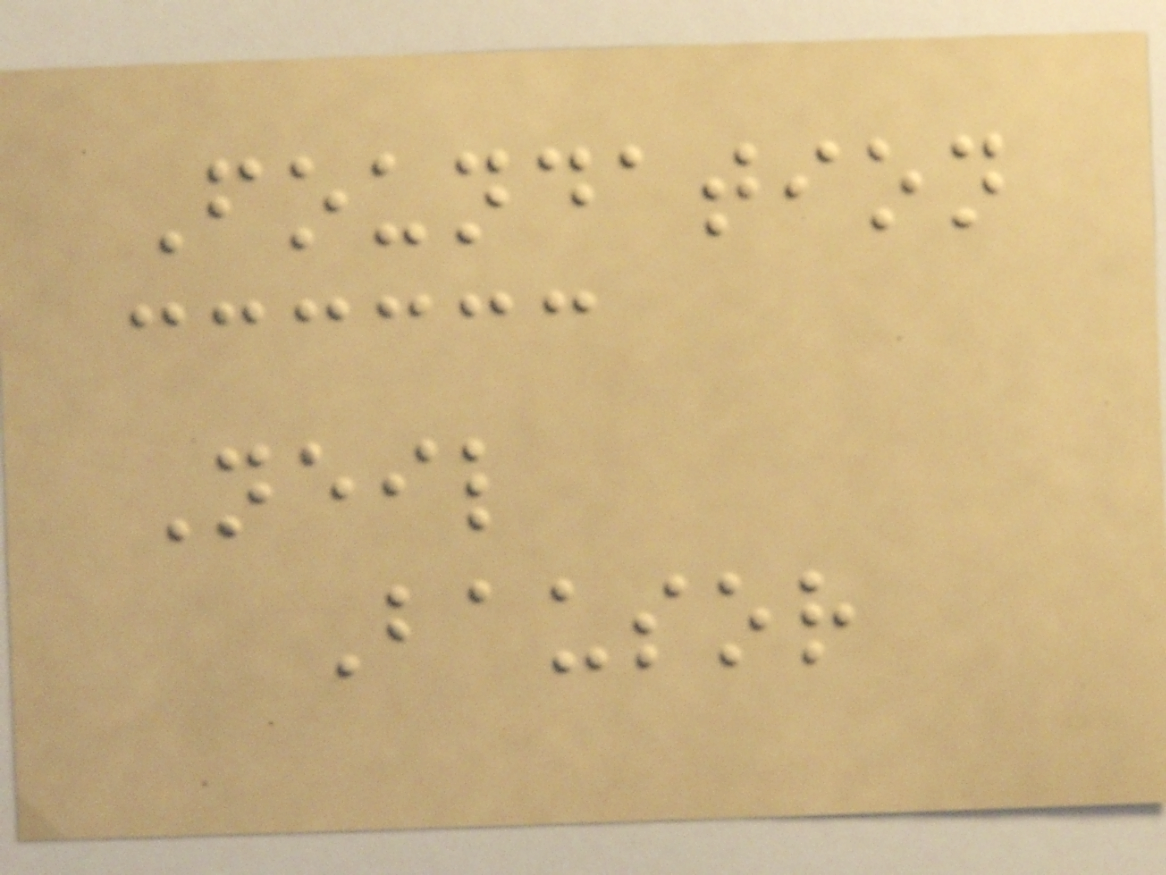Foundation
Neil
Bausor
